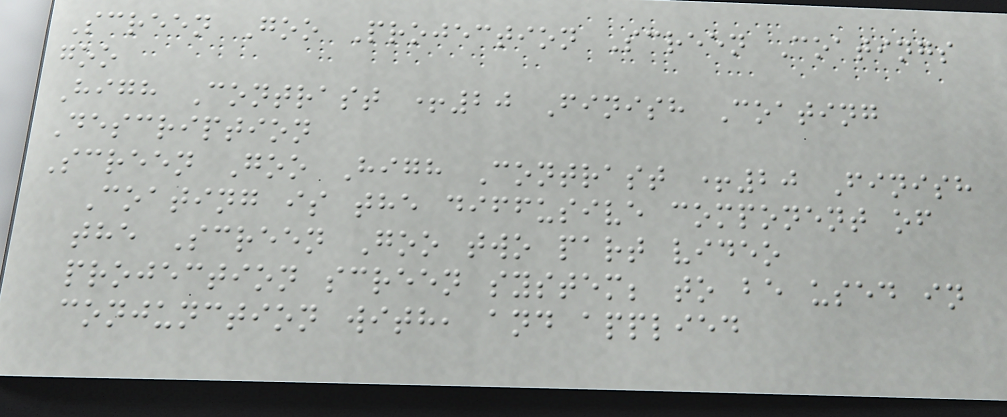Screen Goo Projection Screen Coatings
goo
High Contrast +20 Finish Coating
Description
Screen Goo High Contrast +20 Finish
Coating is the diffusive component of
the Screen Goo two part video
projection screen system; to be used in
conjunction with, and applied
